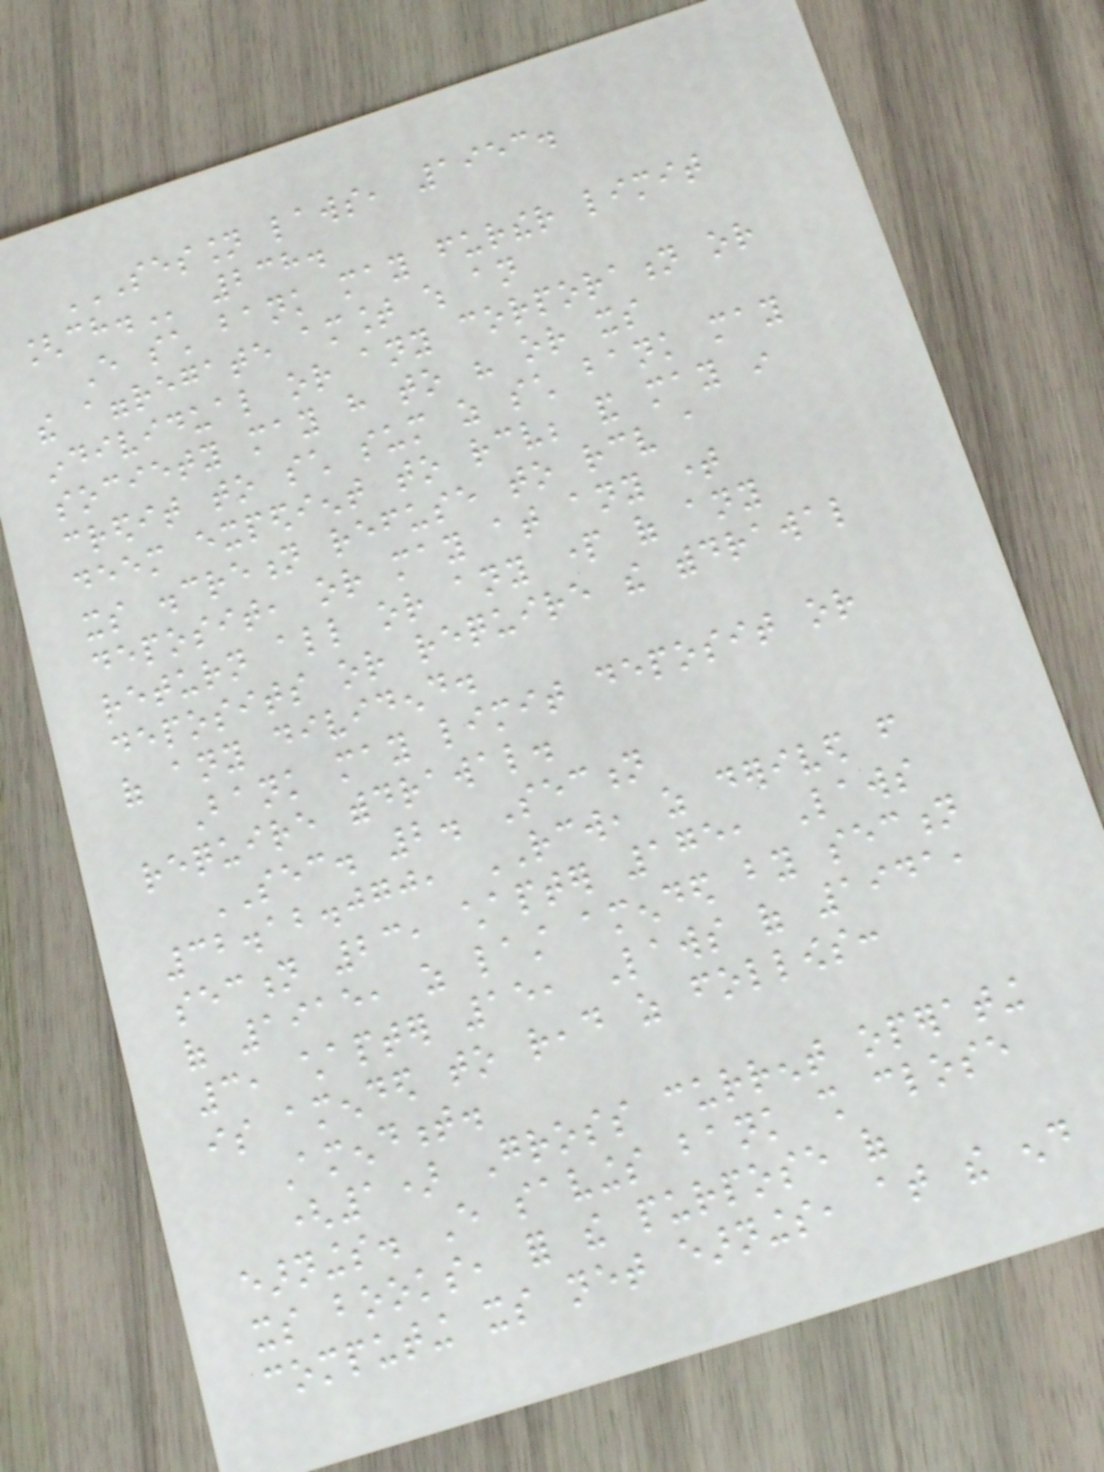SESSION LAWS, 1953.
[CH. 238.
Every such bank may further limit
the aggregate amount which an
individual or any corporation or
society may have to his or its
credit to such sum as such bank may
deem expedient to receive; and may in
its discretion refuse to receive a
deposit, or may at any time
return all or any part of any
deposits or require the withdrawal
of any dividend.
Bank may limit deposit or
require withdrawal.
SEC. 2. Section
32.12.070, RCW, as derived from
section 23, chapter 175, Laws
of 1915, as last amended by section
3, chapter 15, Laws of 1941,
is amended to read as follows:
Amendment.
(1) Gross current operating
earnings. Every savings bank shall close
its books, for the purpose of
computing its net earnings, at the end
